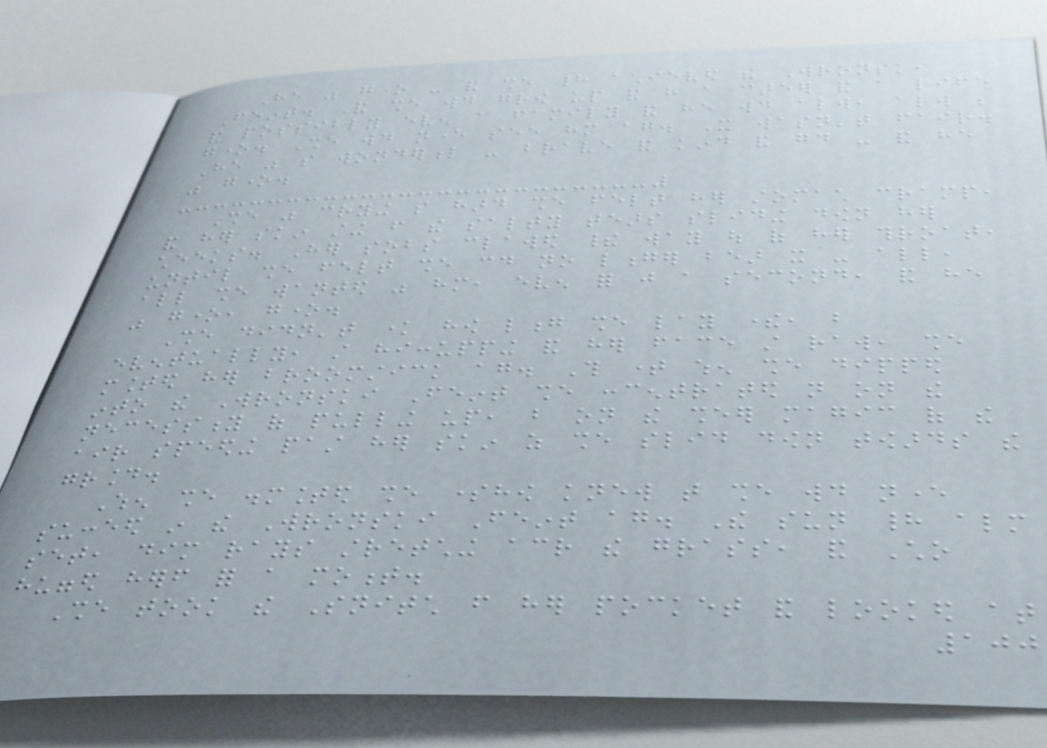He was gone - and she had achieved the Wronski
Feint. And she would grow up and have a career and a life
and possibly even a family and he would always, always be
gone. She would never see him again. It wasn't fair.
He was so wonderful - brave and kind and good - and he
was gone.
She was crying so hard she felt her stomach cramp,
and her skin sting from the salty tears sliding down her
cheeks. Her sobs clawed their way out of her throat,
until she felt she could no longer bear it - all,
all she wanted was him, even for just a second, and he
was gone, gone.
She didn't know how long she lay there, but
eventually, still hiccupping and her face still raw, she
mounted her broomstick again. This time when she dipped
into the Wronski Feint she concentrated not on the
necessity of pulling up, but on the sheer magic of the
air speeding past her skin as she slid down towards the
ground.
When she dismounted she somehow knew that she would never
succeed in the Wronski Feint again. The sun had almost
set, dim rays stretching across the grass, and Cho
hugged herself for a moment.
She took the Snitch from her pocket and looked at
100
